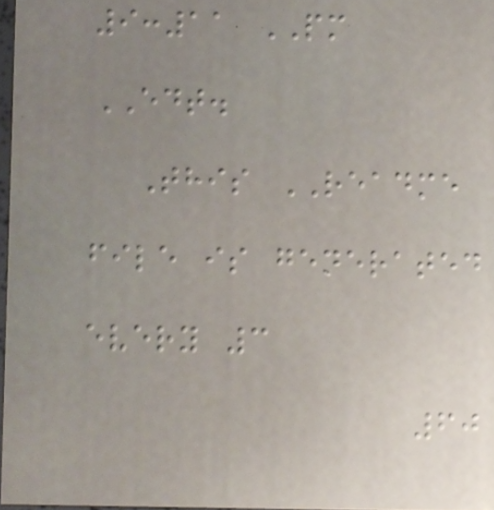9:11 PM
EDT.
This README
file is generated
every 3
60
